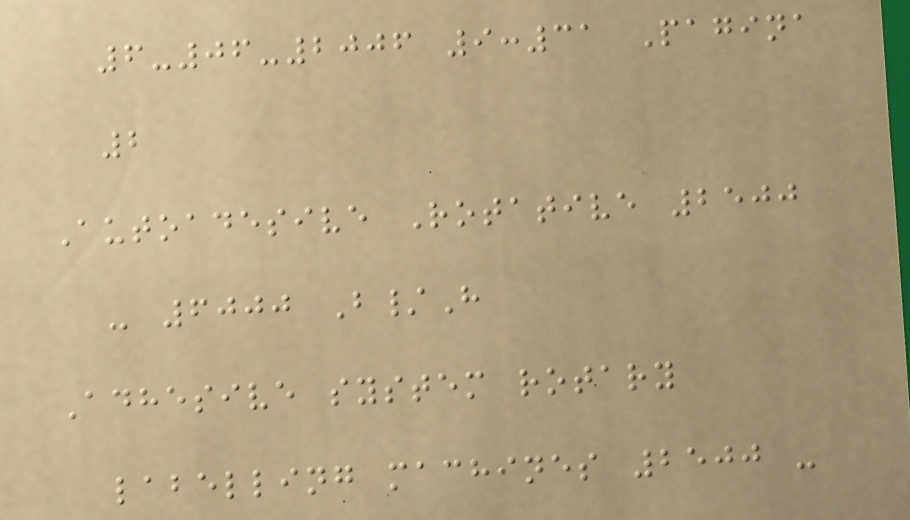6-06-2006 9:31 Pagina
2
Autoadesive Rotative 2500
- 6000 B/H
Adhesive system rotary
labelling machines 2500 -
